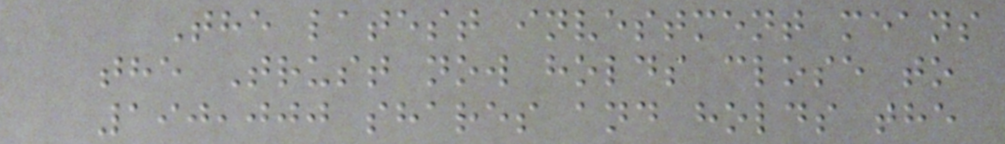The latest investment means
the Trust now holds close to
190,000 shares and holds the
